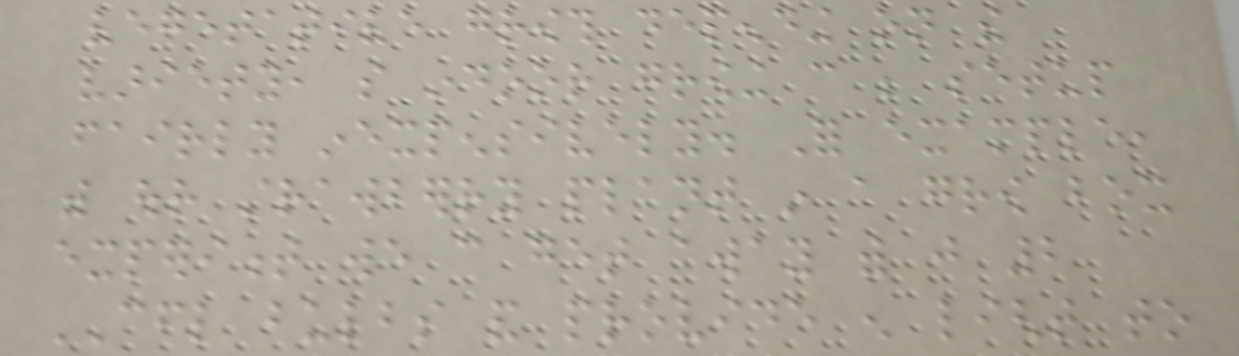vegetative growth depending on the
variety, so indoor growing can be setup
fairly inexpensively. For example,
with our strawberry plant in a grow box
experiment we can get away with just 2
CFL bulbs and provide enough light to
